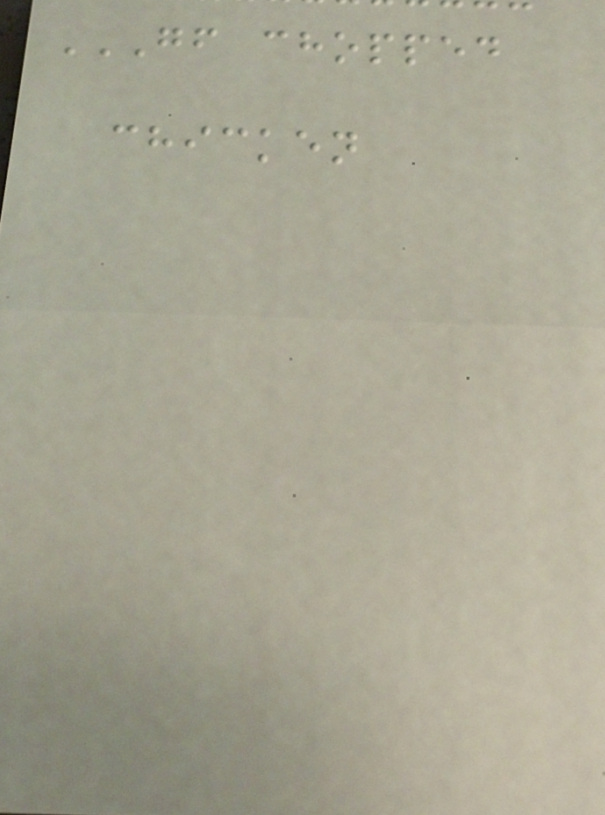GF CHOPPED
CHICKEN
